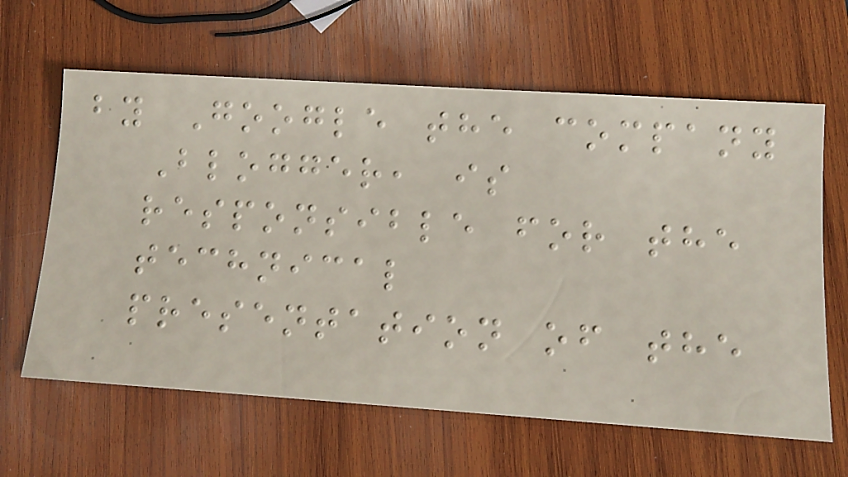by Google the company
Blogger, is
responsible for the
technical
presentation of the
